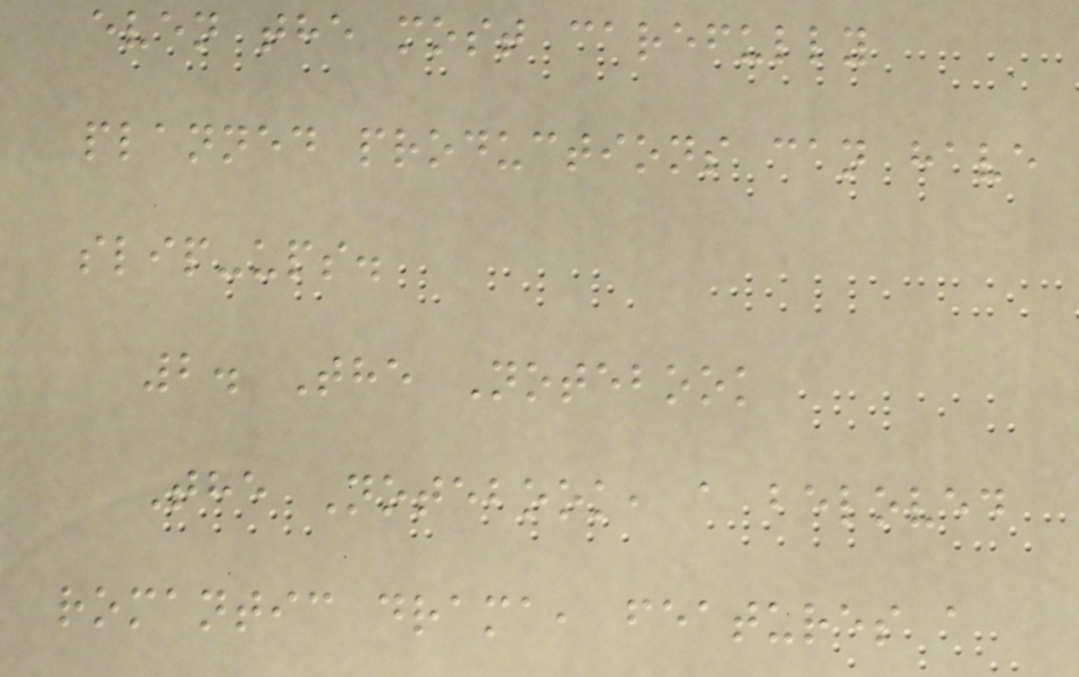even the most carefully
planned productions can have
slip-ups.
2. The Notebook
The Notebook, a beloved
romantic drama, features a
